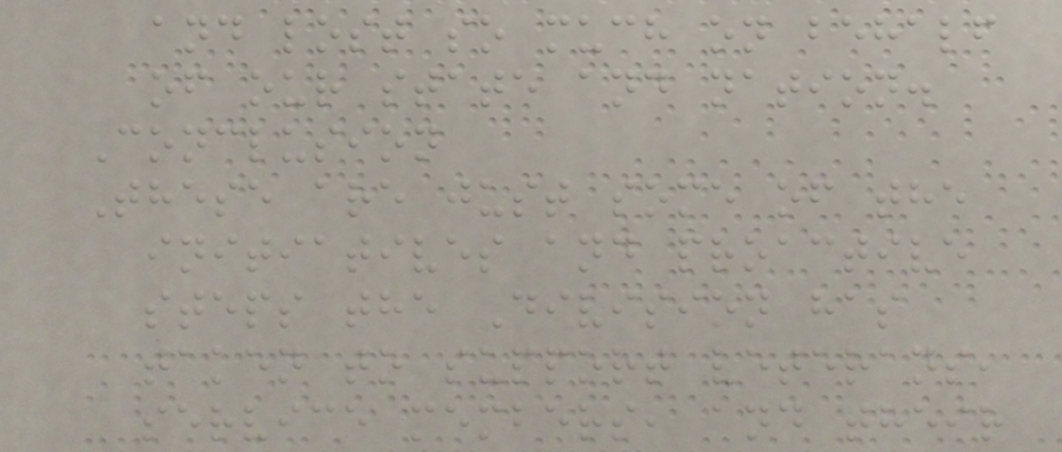and lost so much on behalf
of our state and nation.
Conclusion
These are just some of the
initiatives and proactive
steps the Division has
taken to support veterans,
service members, and their
